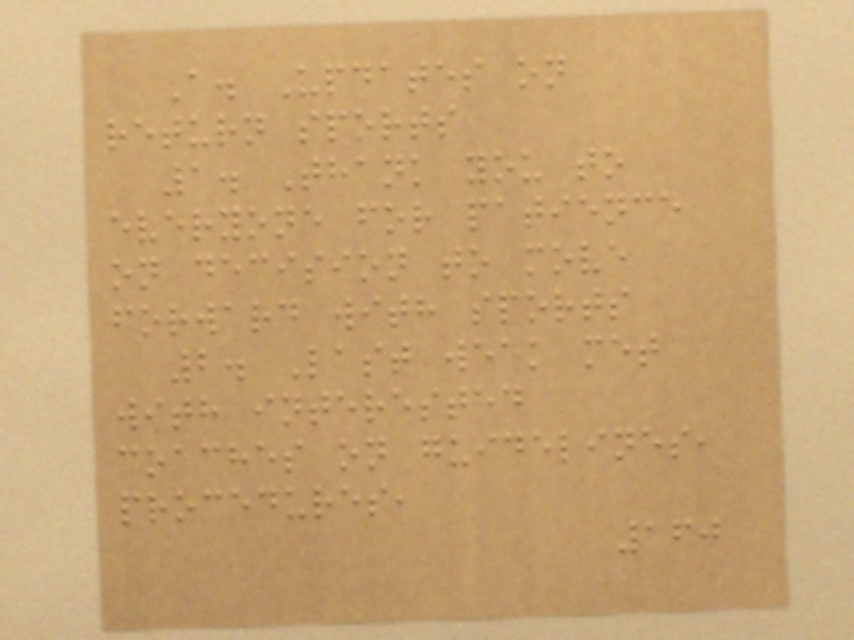A. Updates on
return sports
1. Thank you to
everyone for patience
on decision to move
forward with sports
2. Last week met
with interested
coaches on guidelines,
procedures,
160
